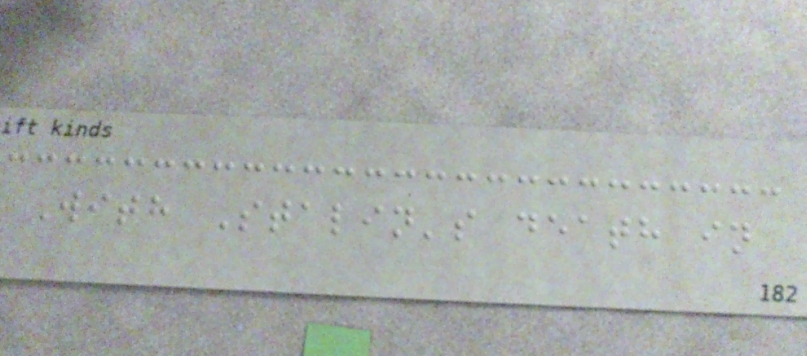With Stalin's death in
